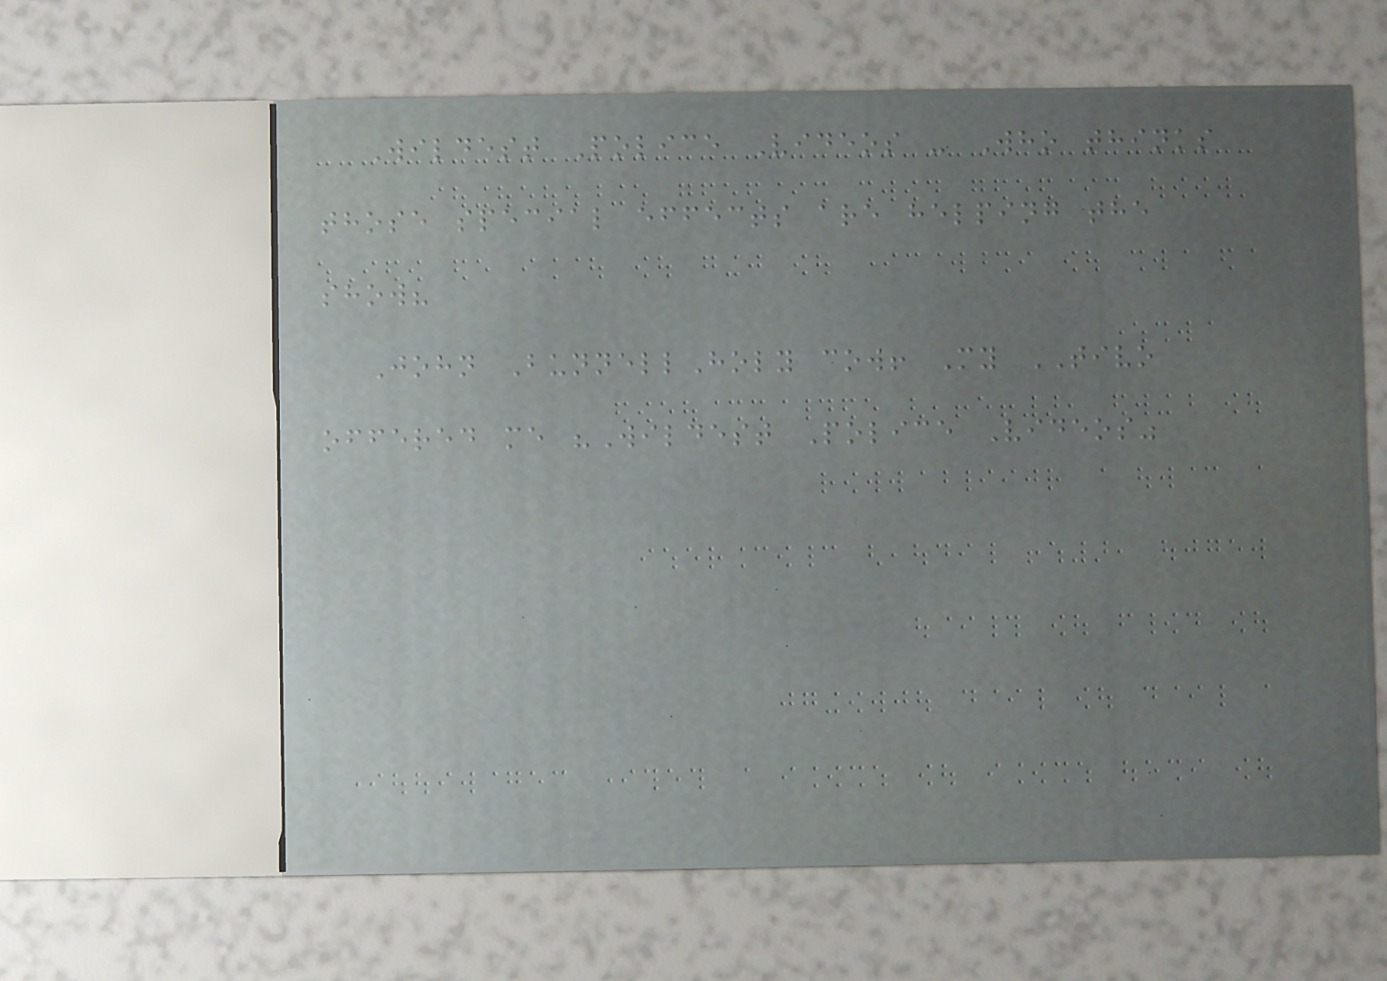Wildest Police Videos - Who thinks
those special effects are helping the
show?
John BunnellHoly cow! My TIVO
offered me "Wildest Police Videos"
